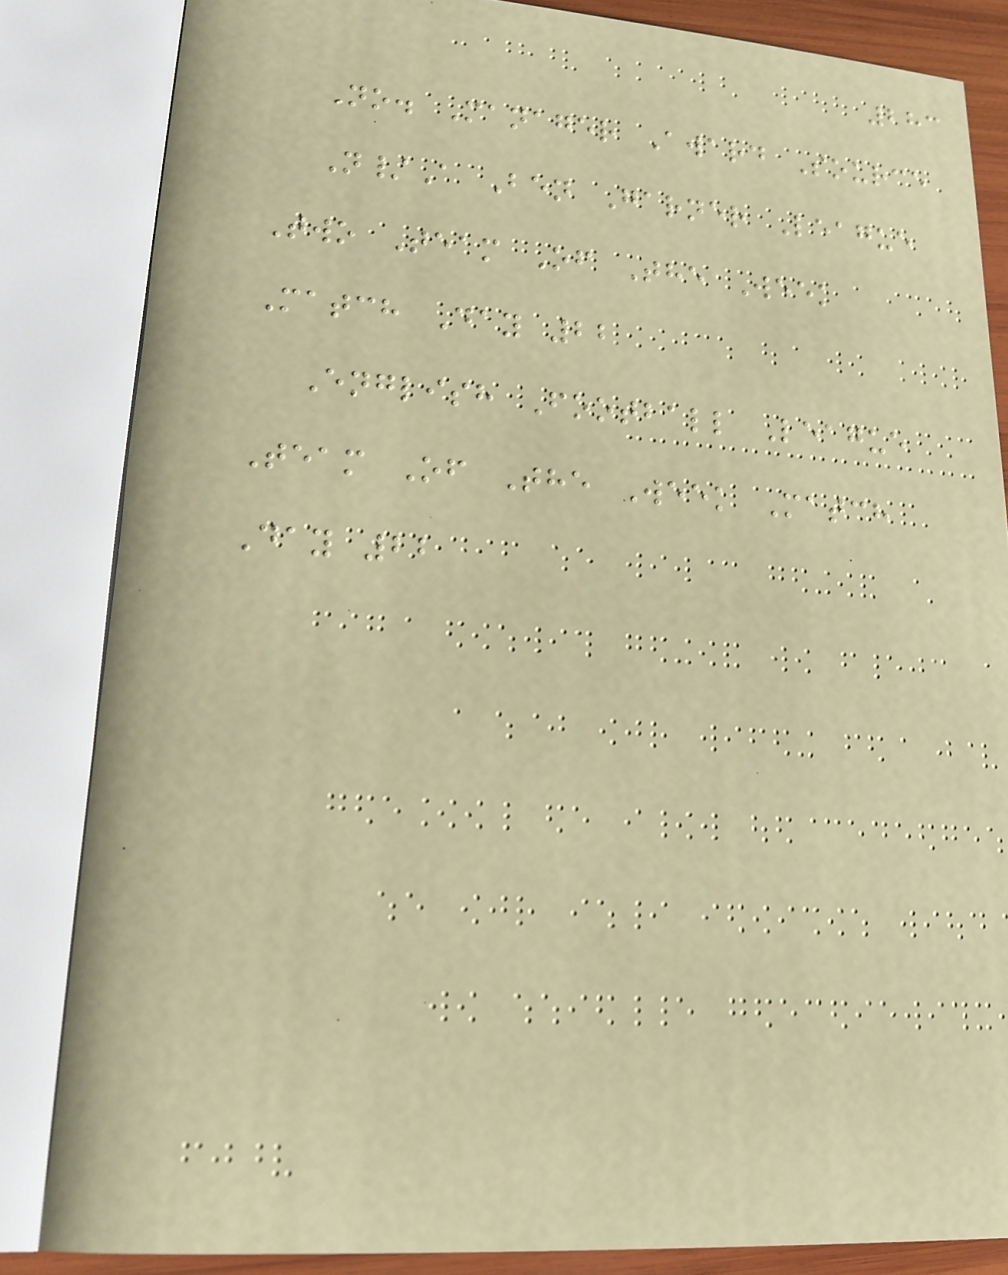283
No. Manager Award Source
N/A Ben Garner League
Two Team Of The Week
Match Day 22
English Football League
Team Of The Week Match
Day 22
